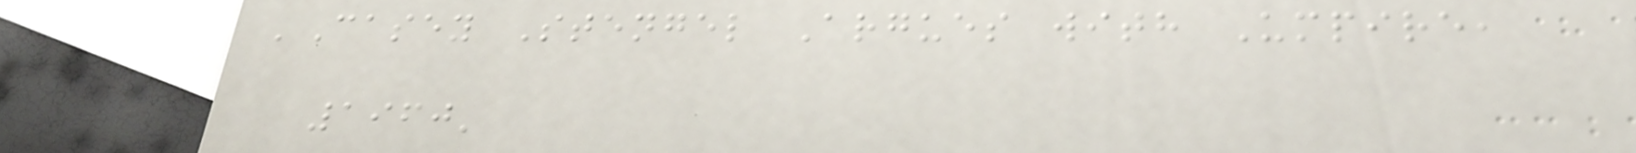'Casey Stengel Argues with Umpire,
1960'
